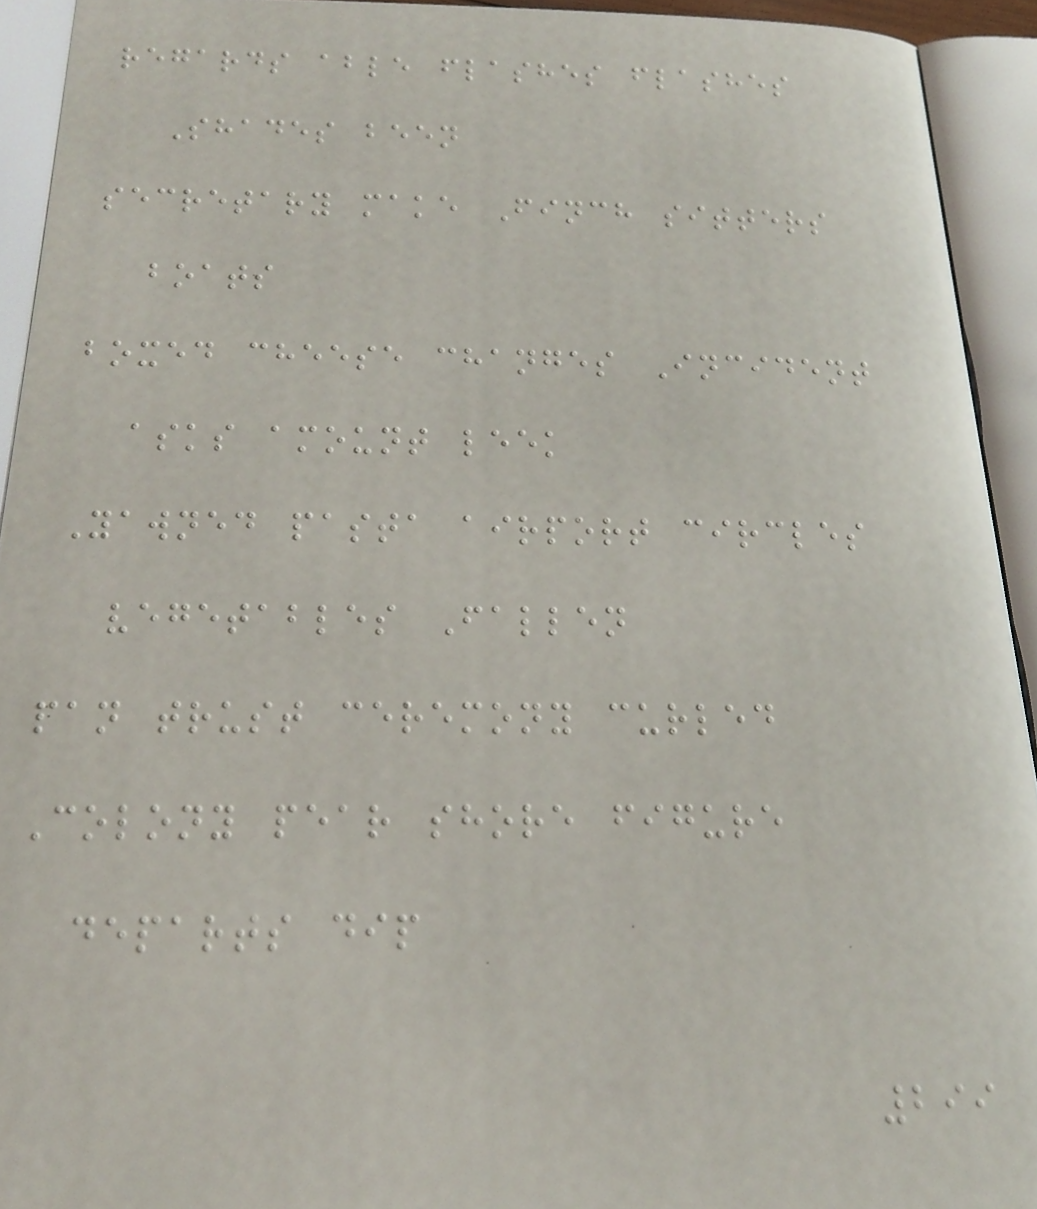regards able flashes flashes
Shades been
secretary make Finch sitters
boats
boxed cheese changes Incident
asks amount leek
Yawned pasta airport circles
vegetables Fallen
pan trust ceremony curled
Colony pear shore figure
departs dip
299
